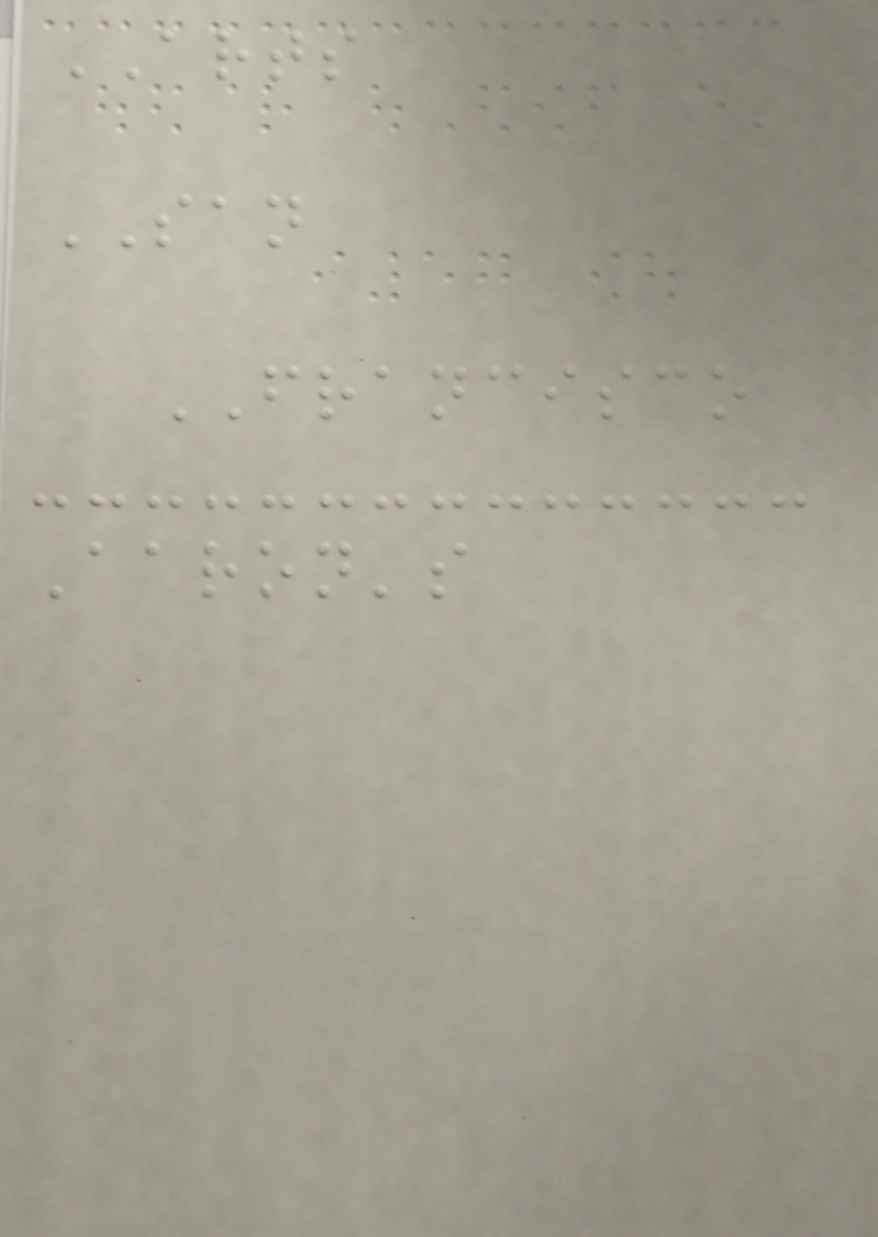ARTS
SAN
FRANCISCO
Aaron's
